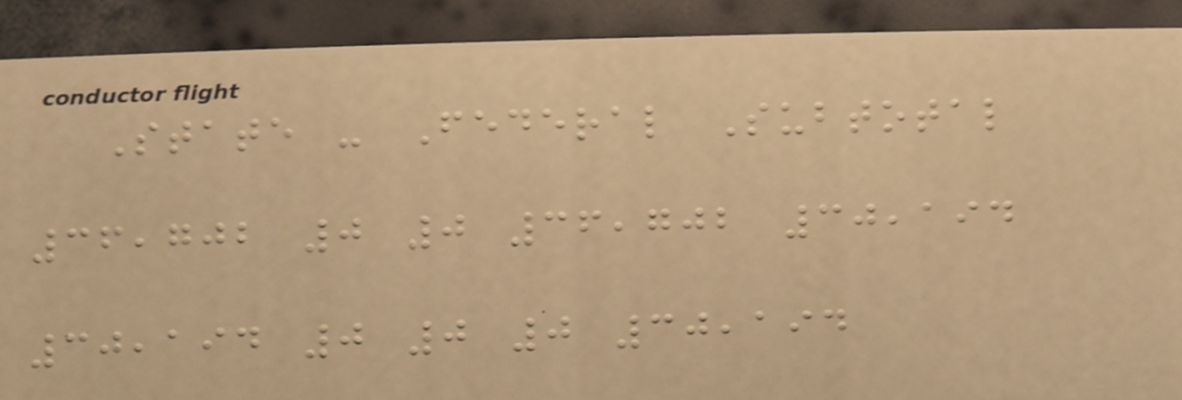State - Federal Subtotal
36,702 0 0 36,702 30,194
30,194 0 0 0 30,194
